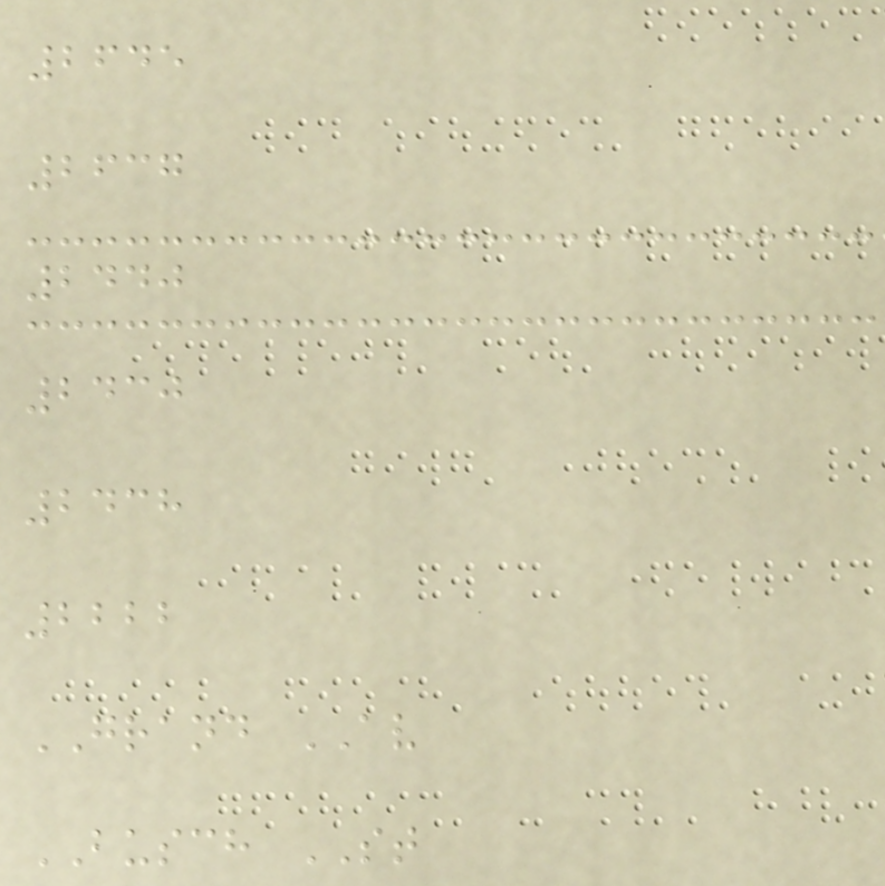2645
2637
2440
2430
2438
2222
GRAND AV
BUSCH ST
